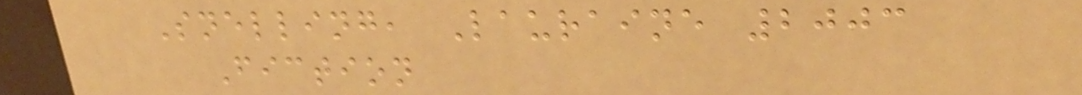Snelling, Lauraine 2003
Fiction
